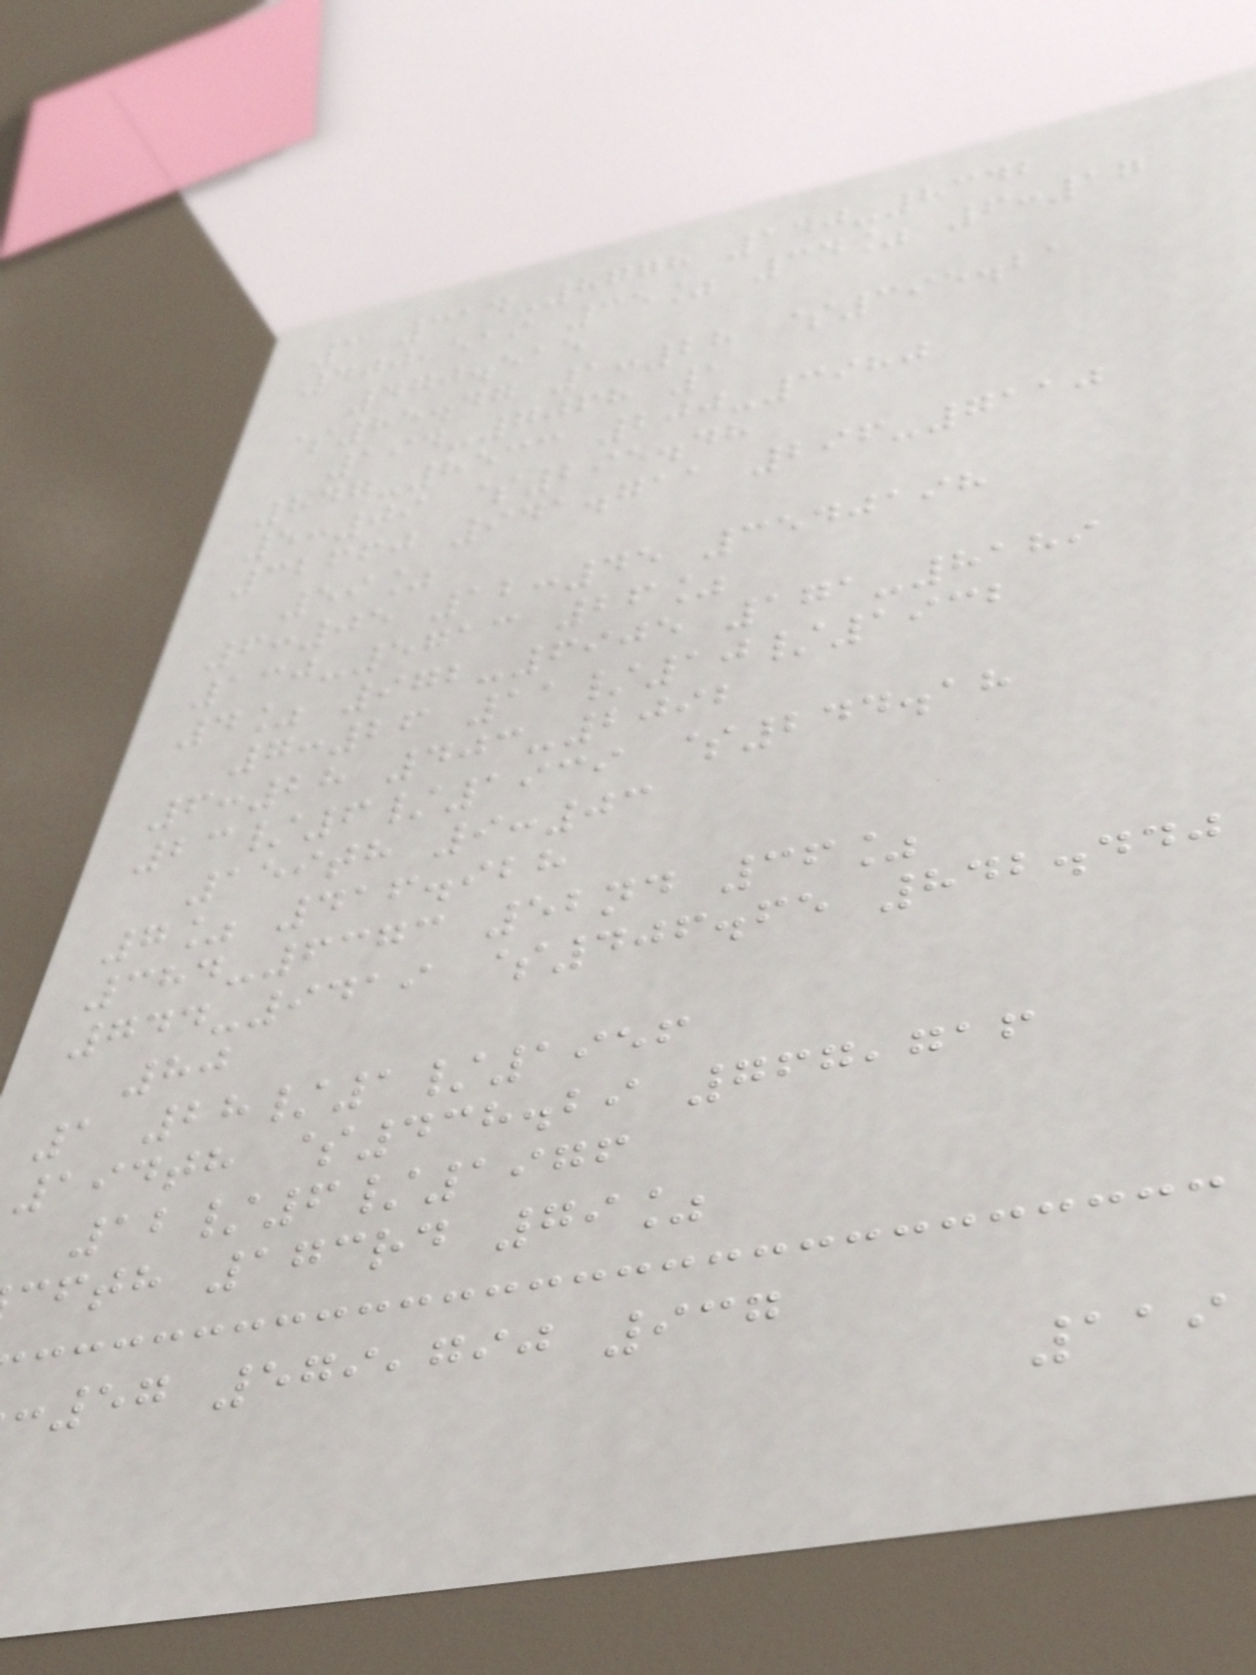3 314-8778 140-8342
400,519 35% 34% 6:17
470.515
$85.47 1:28 $395.21
194-7068 1
847-8533 200-3980
5:09 $295.48
32660 941.711 296-7110
59%
6:05 12:45 3540198
130-5713 26%
4% 972-6905 171-8189
7:26 11/10/1932
6:28 403-2092
23/6/1939 $244.18
159th 9:03
7% 416.928
384-6373 52nd 36%
744-9419 $406.65 842.440
80
1 28/1/1956
194th $438.29 767,716
12/6/1976
cfth 173rd 79%
:57 579,790 937
119
